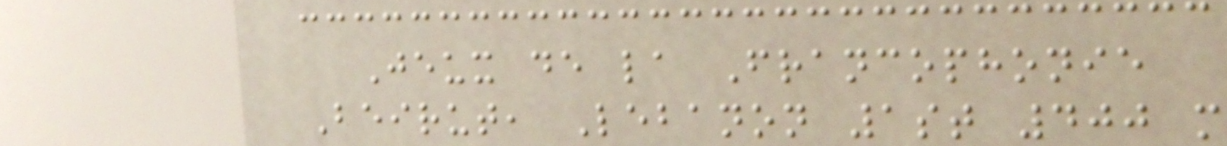Jeux de la Francophonie
Beirut, Lebanon 1st 400 m
